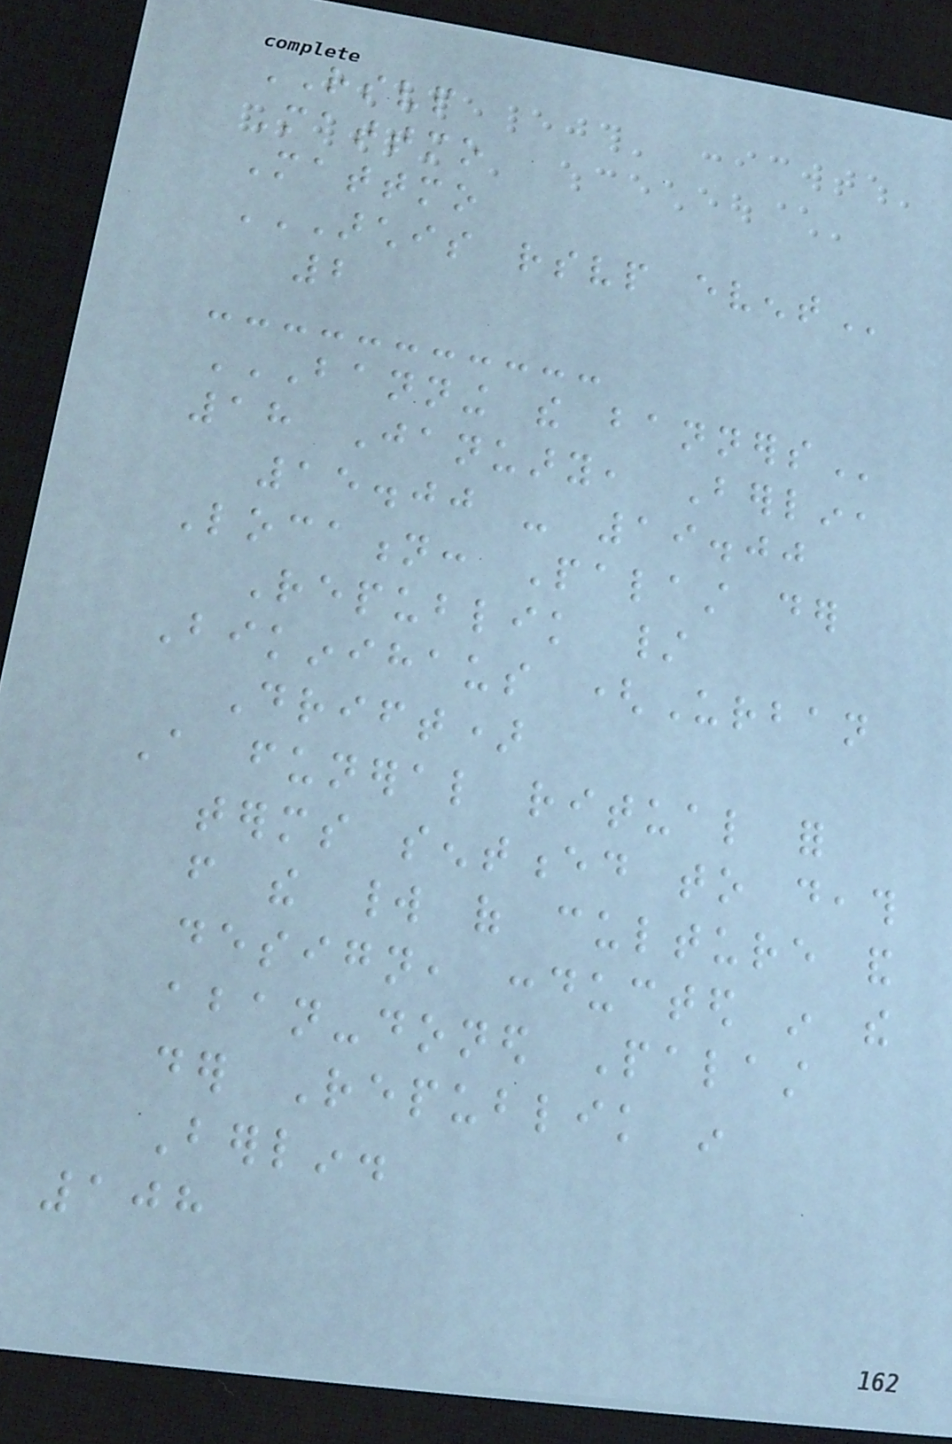RSVP
Mattmo
Mattmo
ARCHIS RSVP EVENT
2
BANNING THE BANNERS
18 January, Berlin,
15.00 - 19.00
Location: Palast der
Republik /
Bikinihaus (Urban
Drift)
A funeral ritual for
terms sentenced to death
from the world of culture and
design, conducted in the
aban-doned Palast
der Republik in
Berlin.
108
